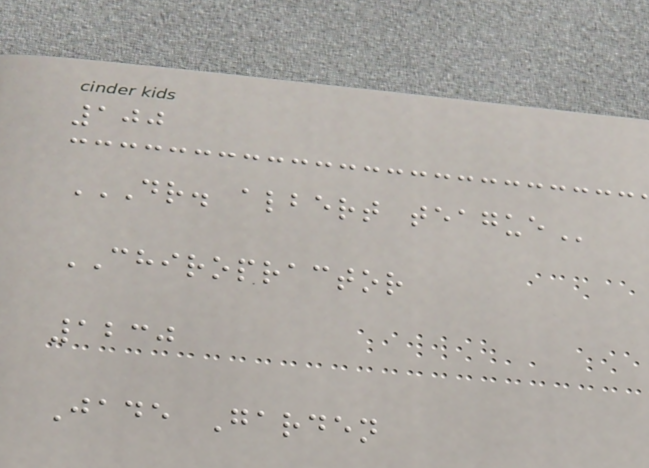100
DR. ALBERT TEAGUE
CHIROPRACTOR
1230
Jade Garden
